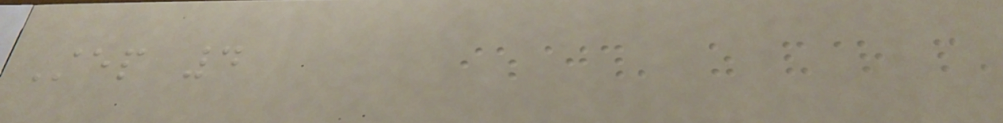Step 4
